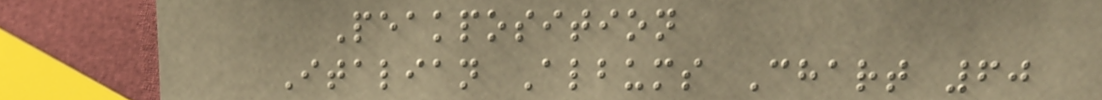Peakposition
Italian Albums Chart 60
